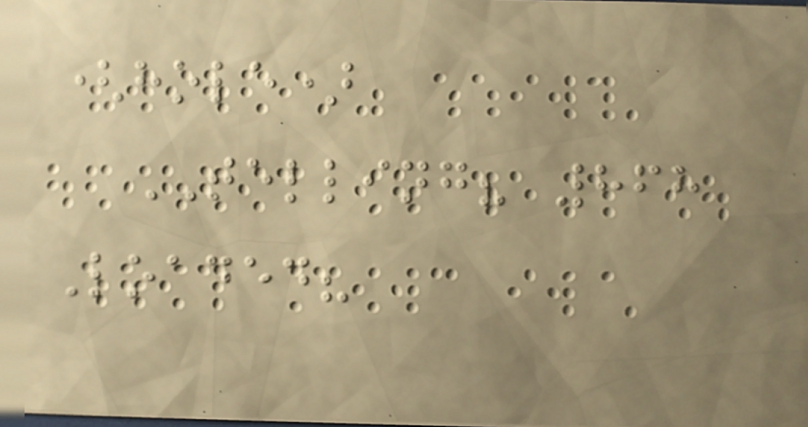(hole)
TELLING? 868
Loaded?
